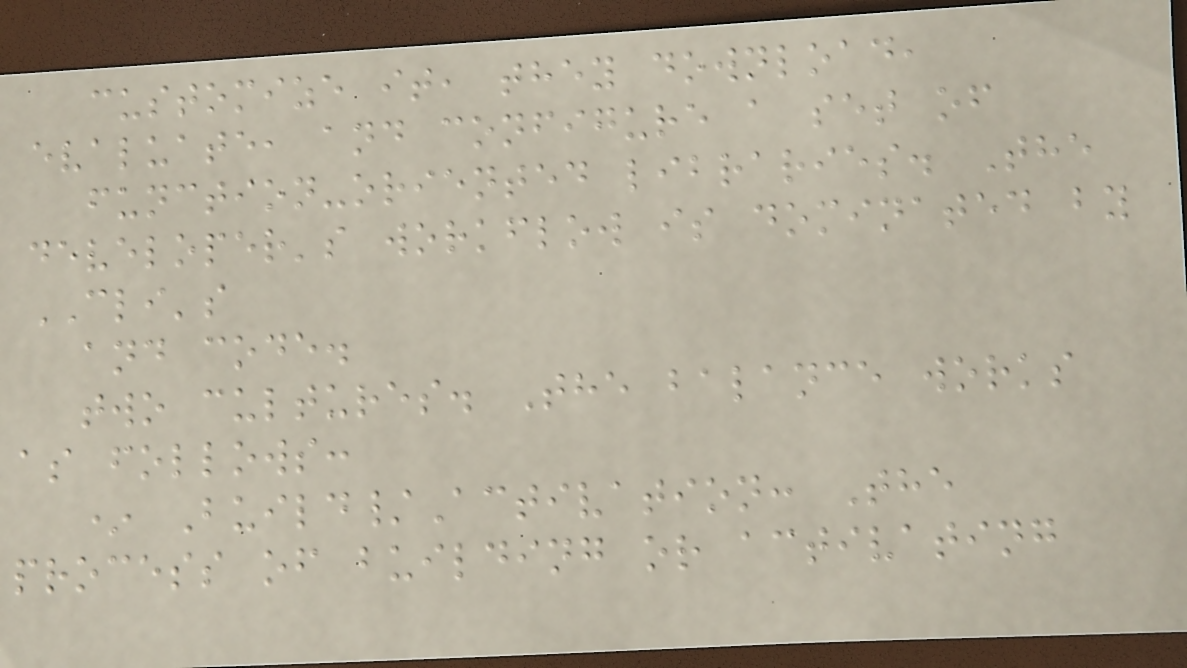customize it, they download,
evaluate, and configure a set of
function-oriented libraries. The
developer's workflow is dominated by
CLI's
and code.
two cultures. The balance works
as follows:
* Build/Activation: The
process of building or activating
